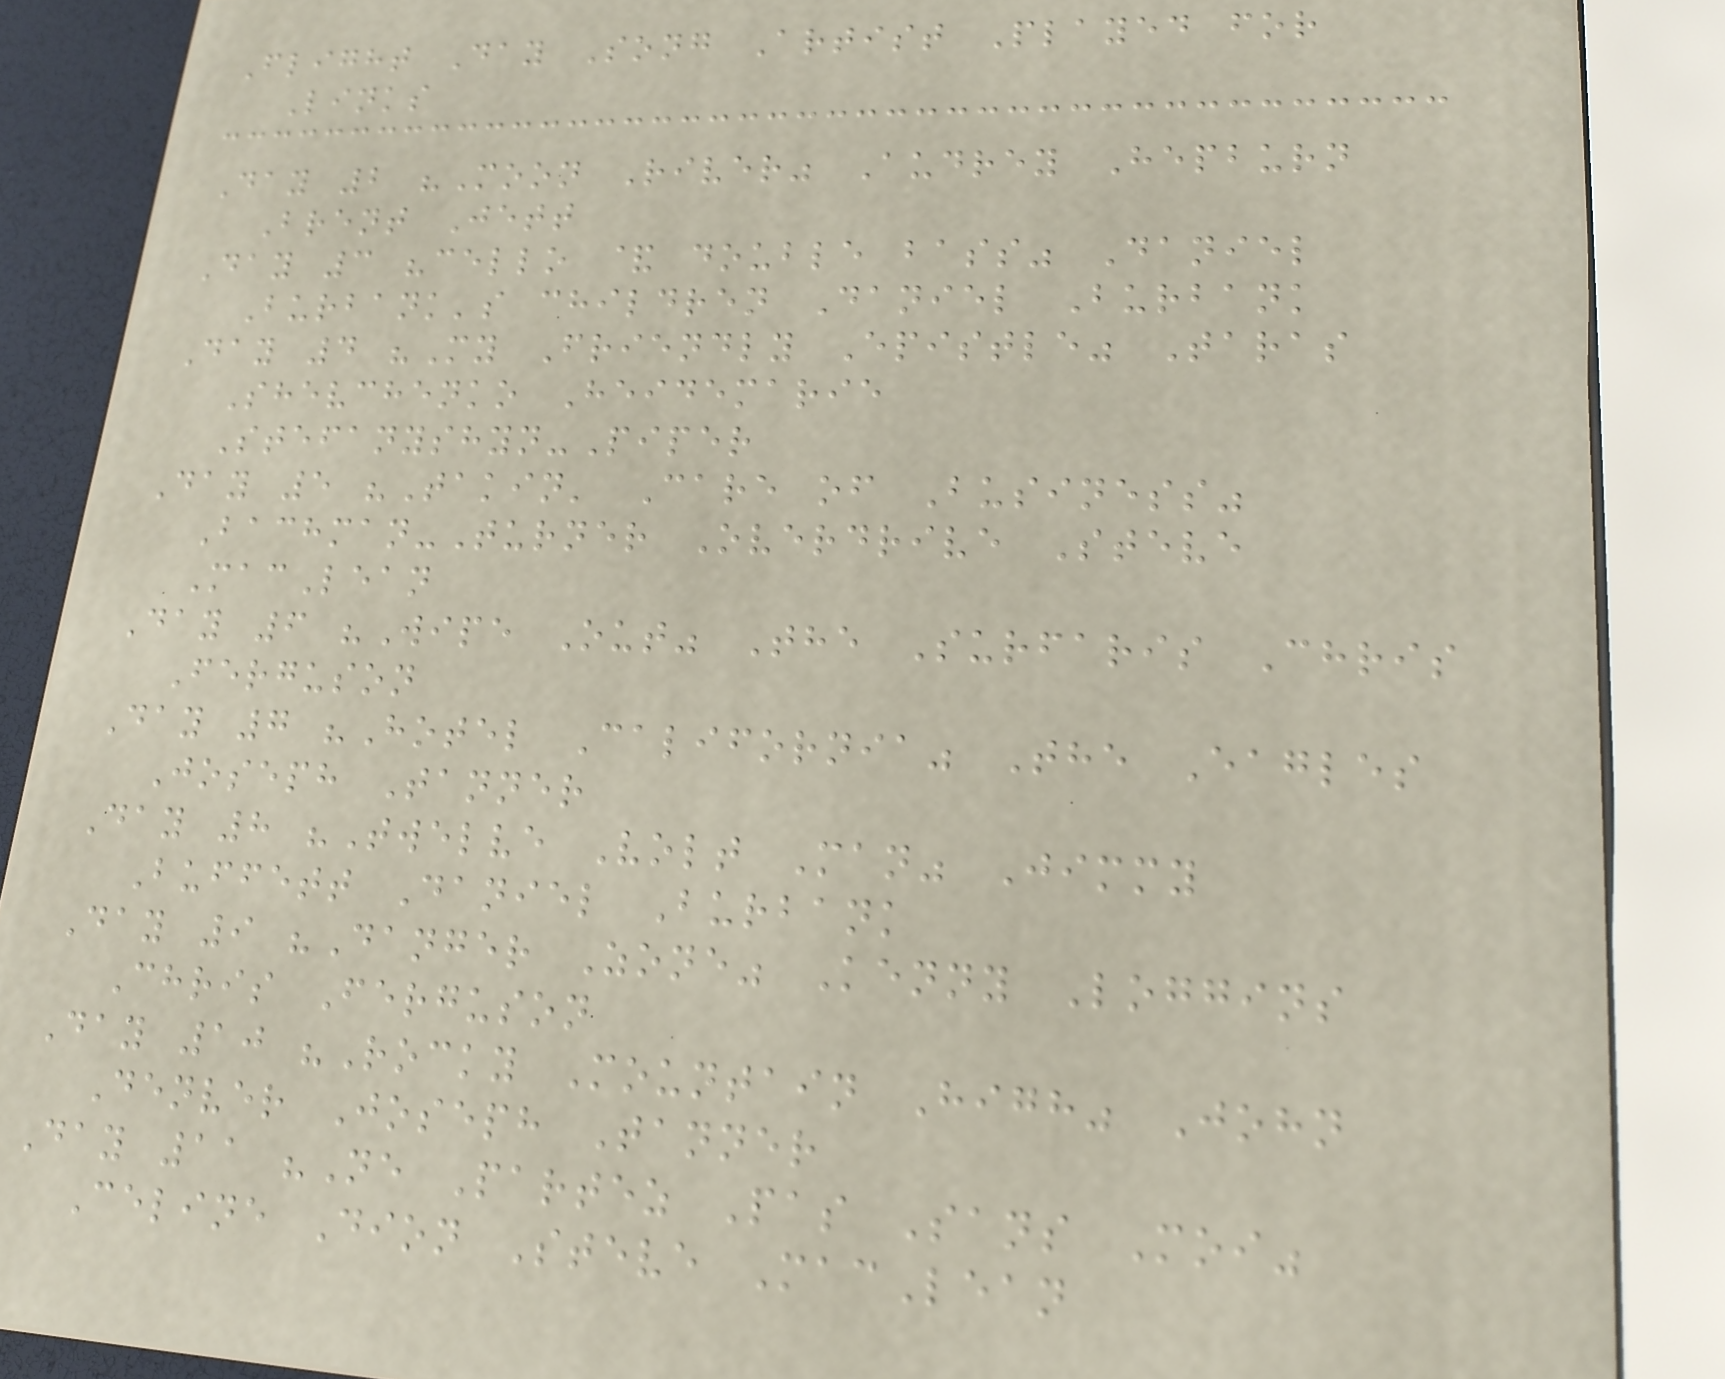Flight Day Song Artist Played for
Links
Day 2 "Moon River" Audrey Hepburn
Brent Jett
Day 3 "cello & double bass" Daniel
Burbank's children Daniel Burbank
Day 4 "My Friendly Epistle" Taras
Shevchenko Heidemarie
Stefanyshyn-Piper
Day 5 "Takin' Care of Business"
Bachman-Turner Overdrive Steve
MacLean
Day 6 "Wipe Out" The Surfaris Chris
Ferguson
Day 7 "Hotel California" The Eagles
Joseph Tanner
Day 8 "Twelve Volt Man" Jimmy
Buffett Daniel Burbank
Day 9 "Danger Zone" Kenny Loggins
Chris Ferguson
Day 10 "Rocky Mountain High" John
Denver Joseph Tanner
Day 11 "Ne Partez Pas Sans Moi"
Celine Dion Steve MacLean
